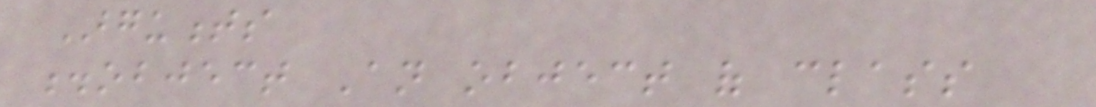Arguments
.object An object of class
